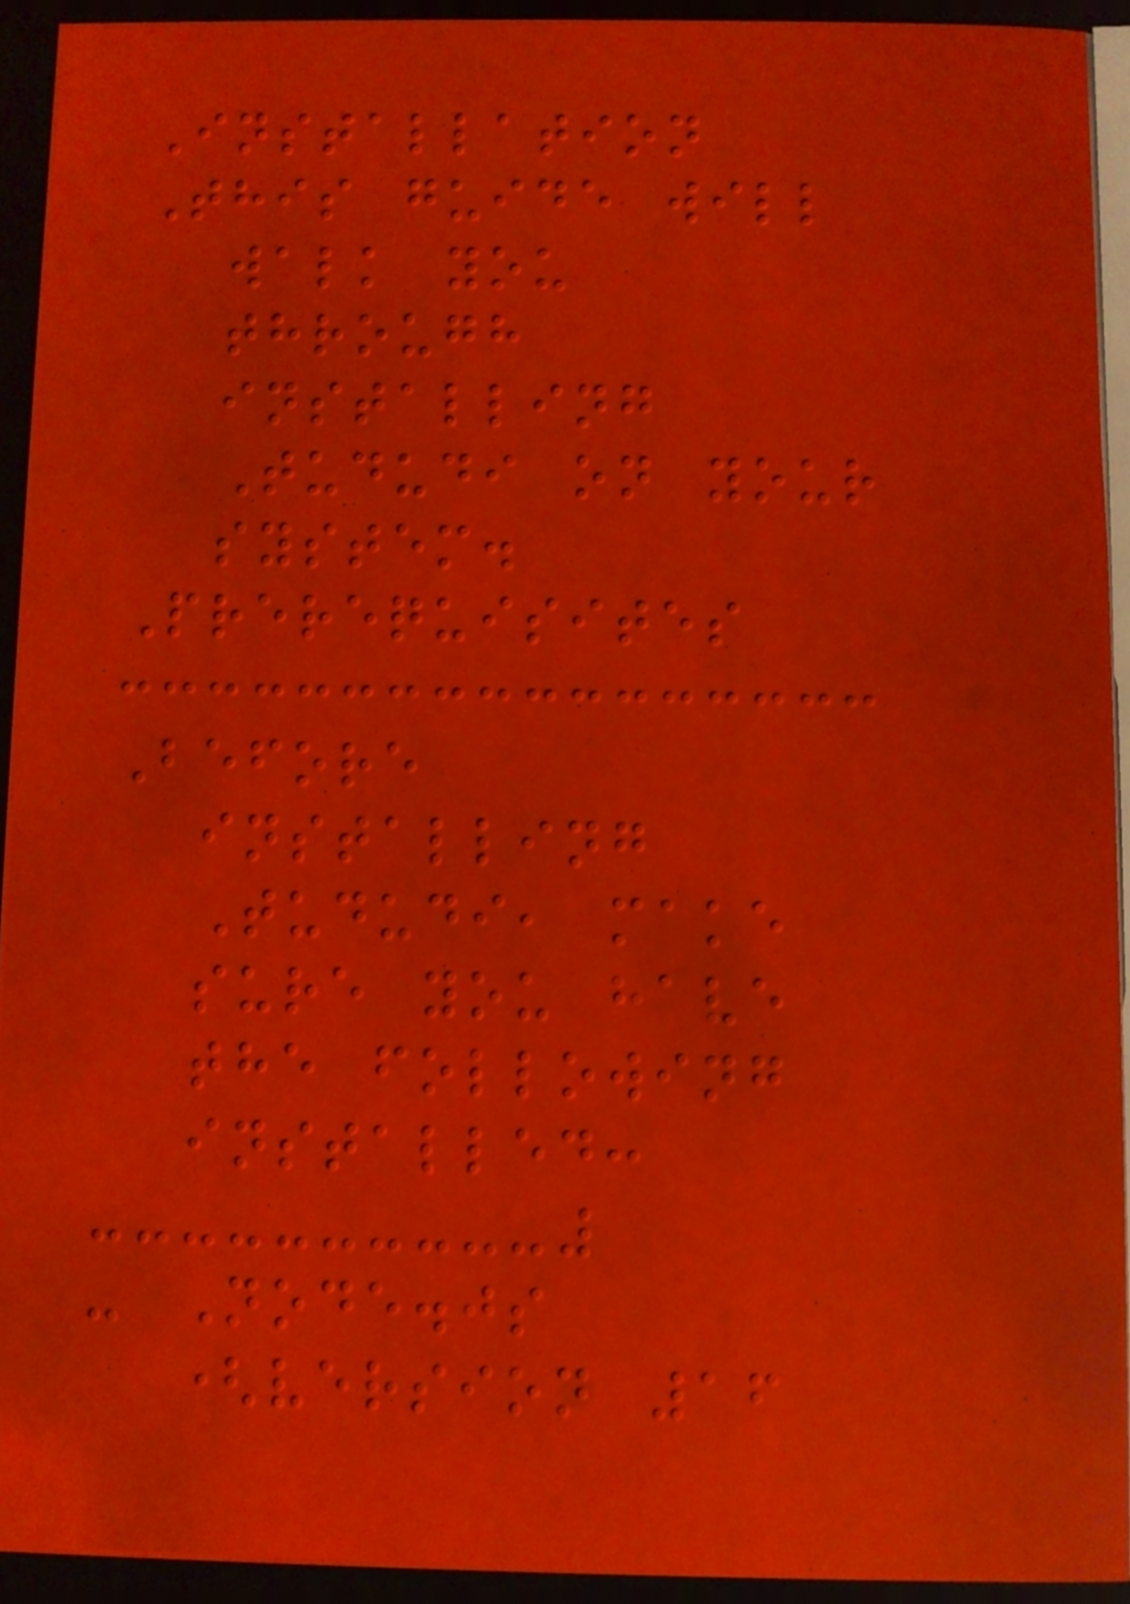Installation
This guide will
walk you
through
installing
Tududi on your
system.
Prerequisites
Before
installing
Tududi, make
sure you have
the following
installed:
- Node.js
(version 16
